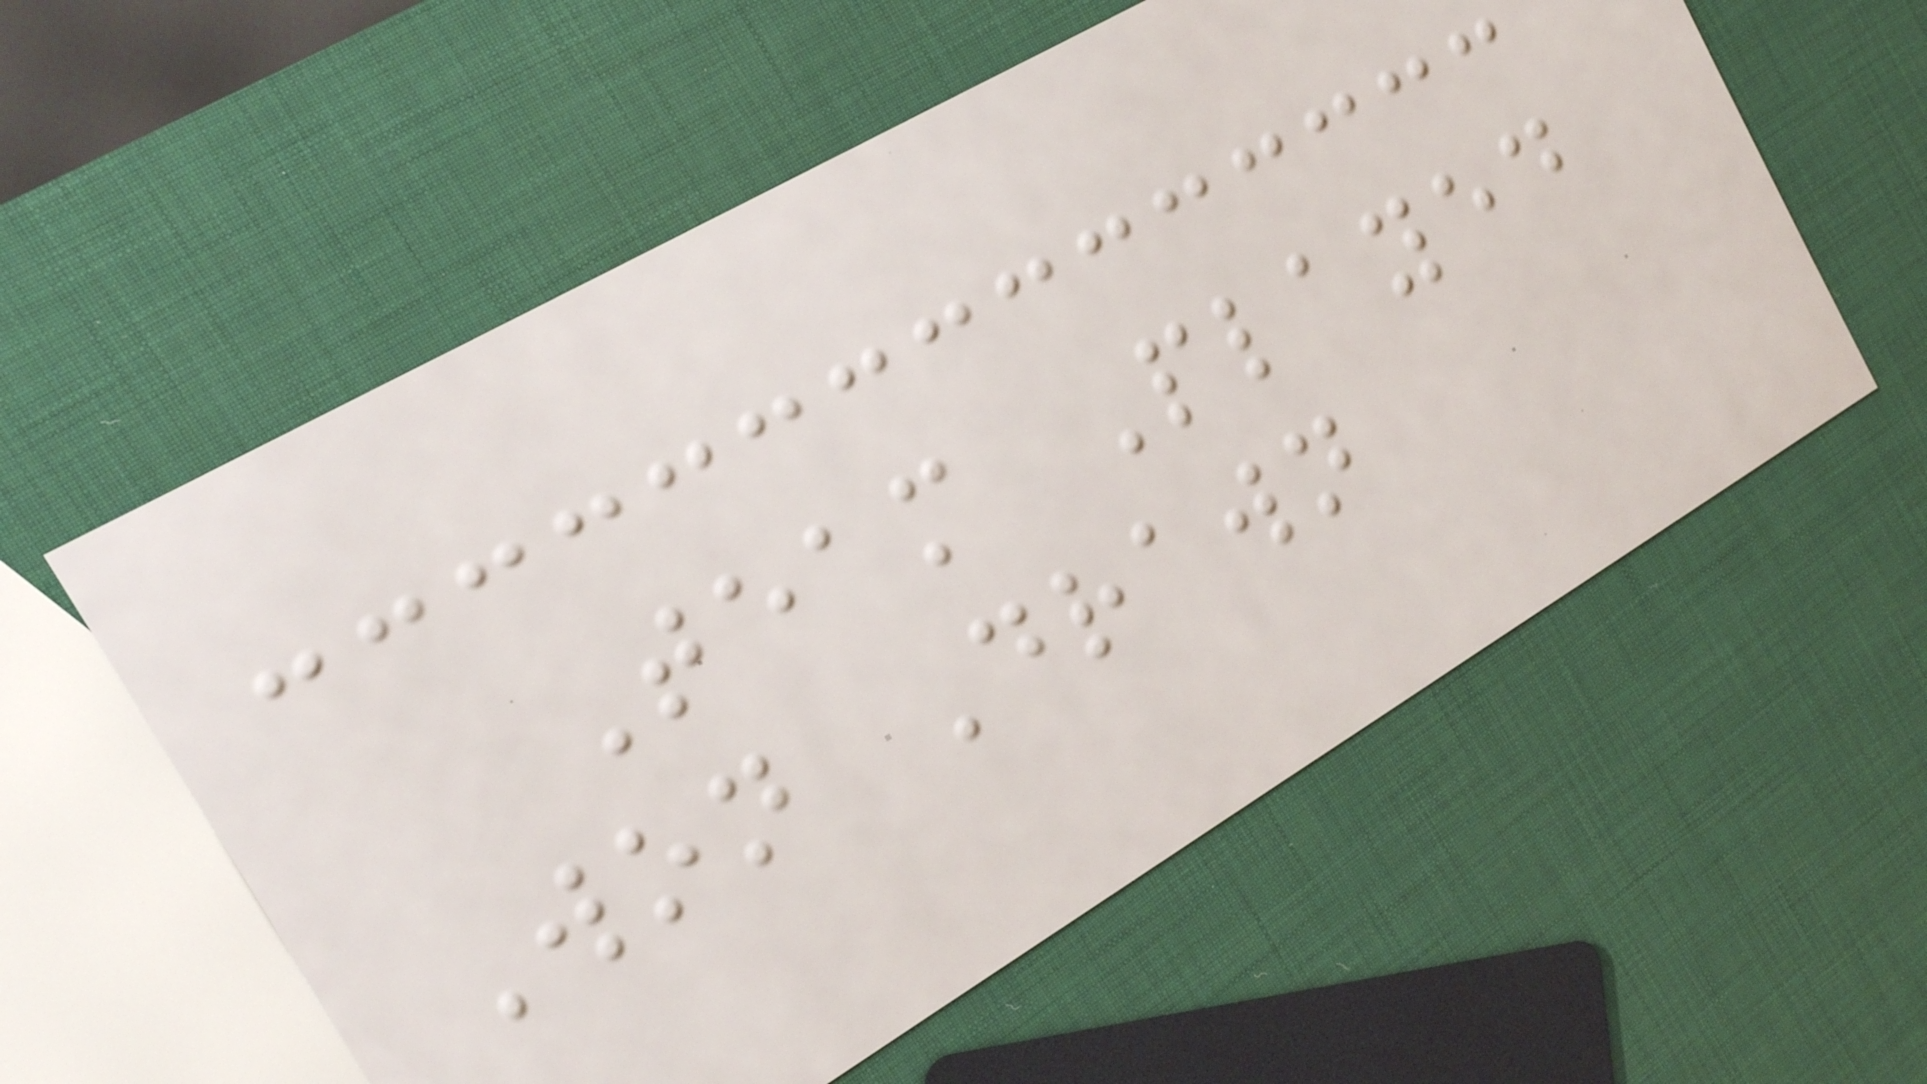Team Played
Won Drawn
